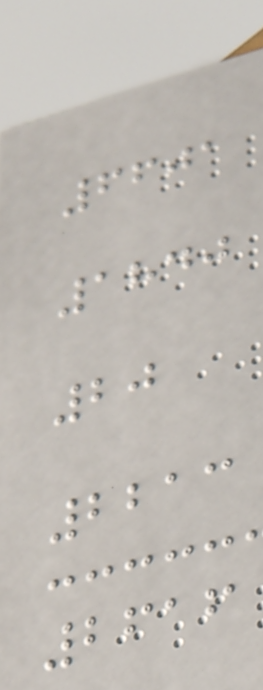6601
1840
20
2213
2616
